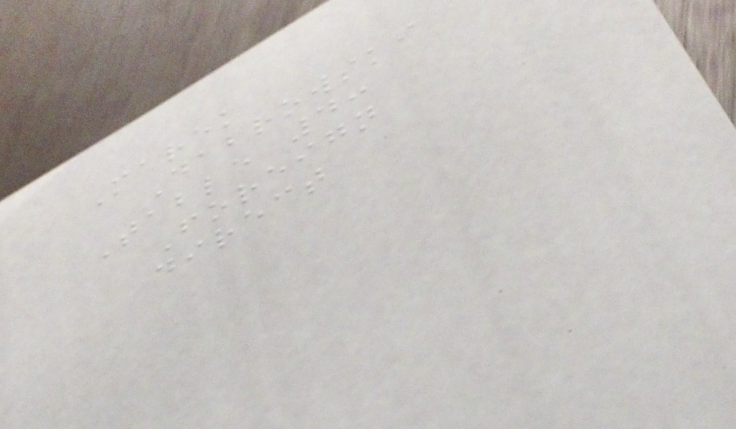Marek
Dabrowski
Table 4:
Foreign
direct
